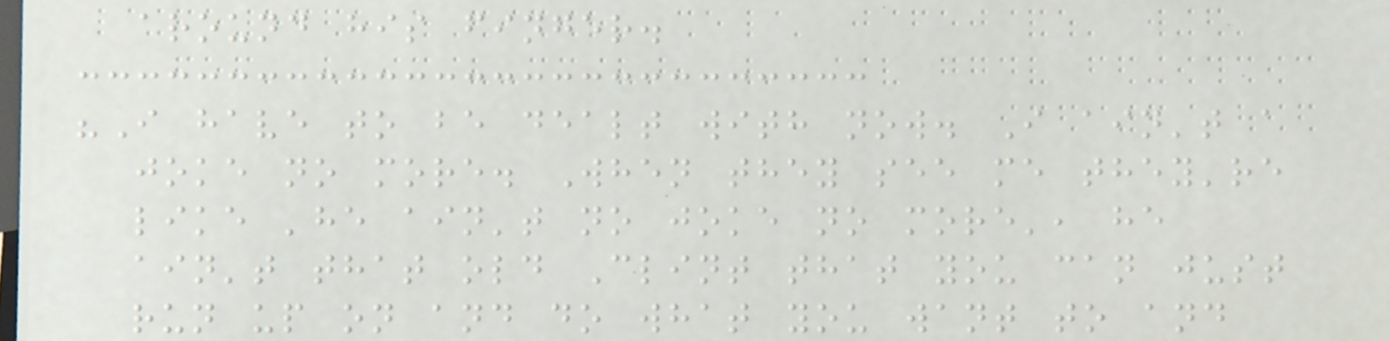around his finger.
"I have to be dealt with now. I ain't a
joke no more. When they see me they're
like 'he ain't no joke no more', he
ain't that old Clint that you can just
run up on and do what you want to and
